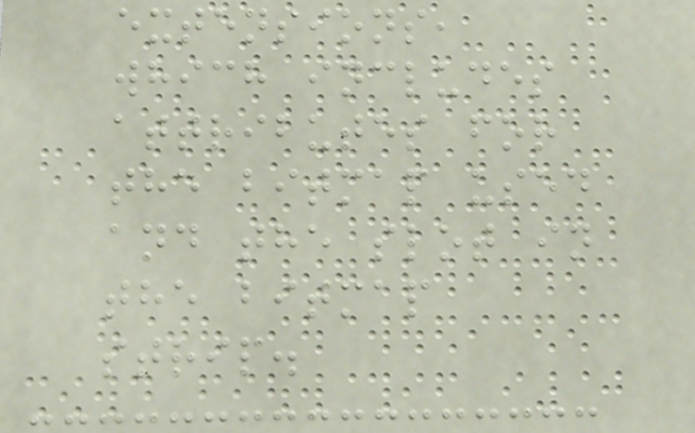extensions,
which includes
attributes for
the bitmap used
and the slot in
the bitmap
strip.
